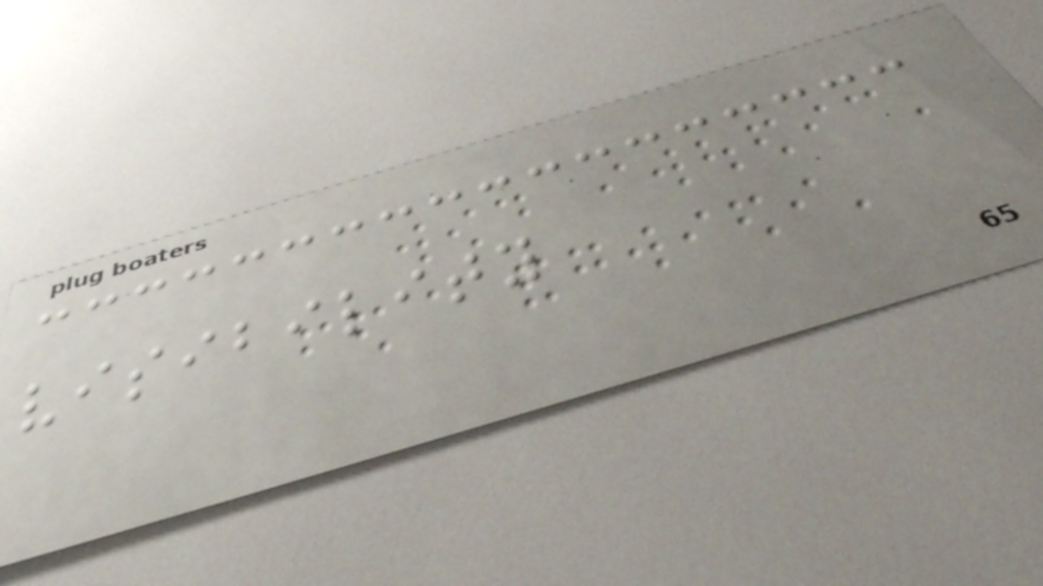visibility
